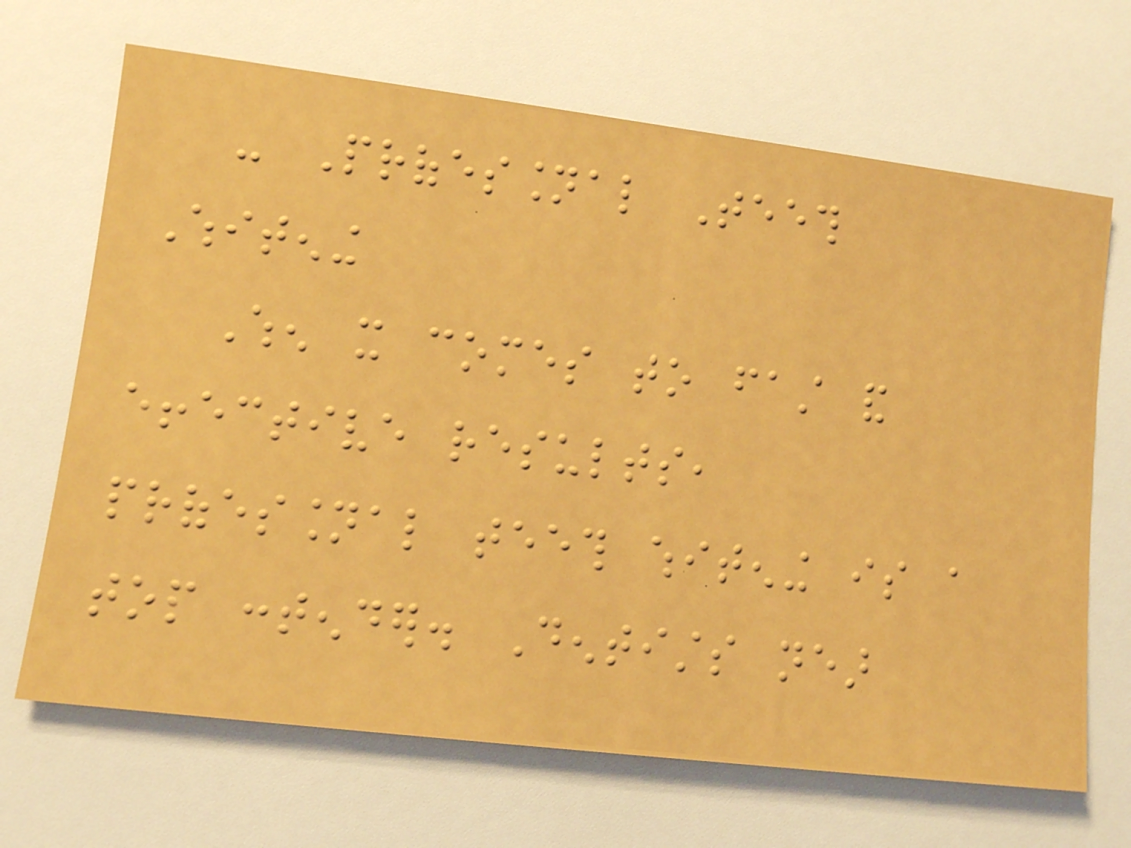- Professional Teeth
Whitening
When it comes to fast and
effective results,
professional teeth whitening is a
top contender. Dentists near
